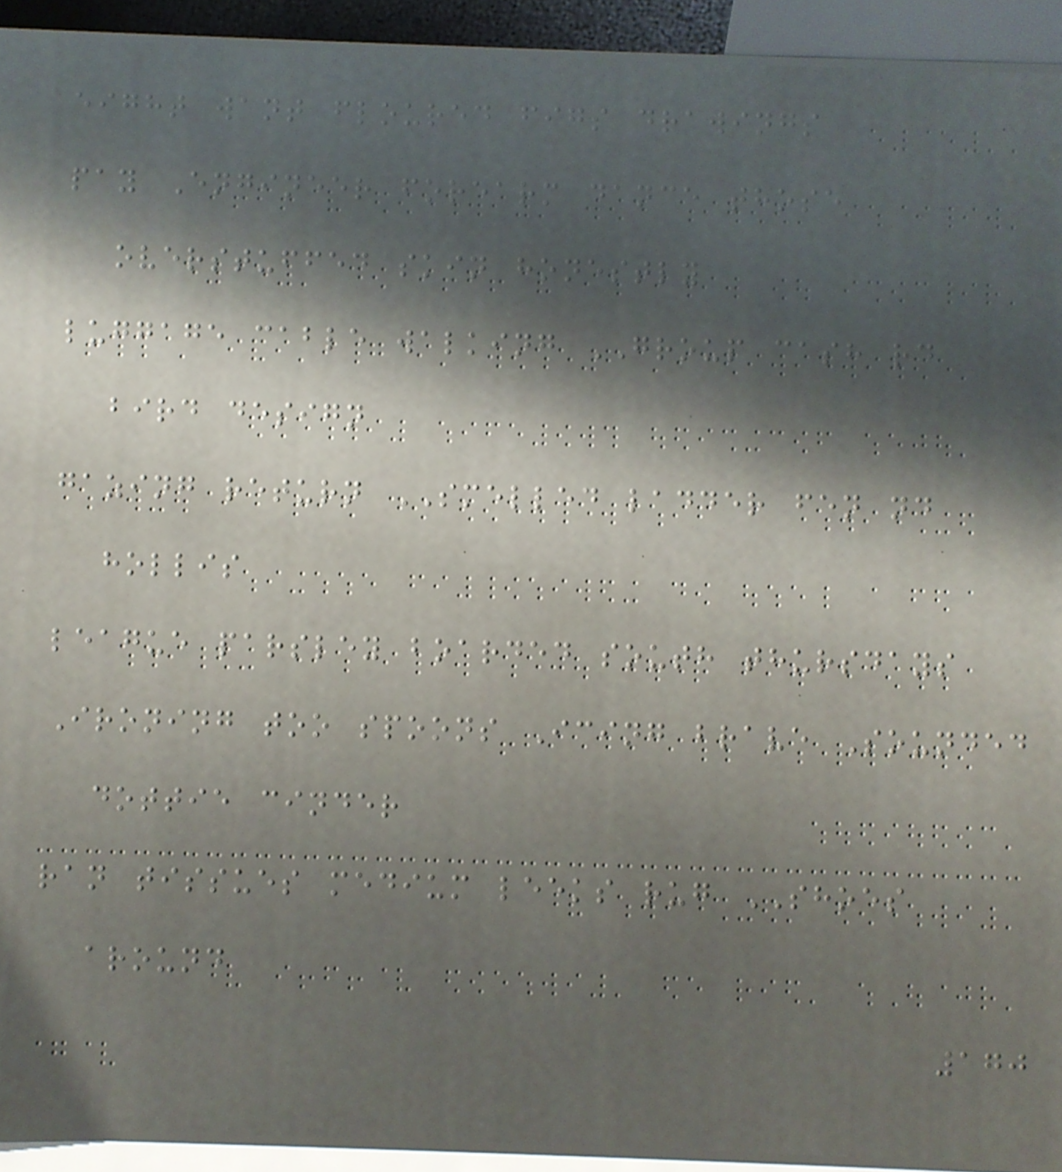eight want floured figs drawings
pay Engineer forearm dance those
overstuffed skin honestly
luggage cable walking GROUP cash rd
bird design
gazing return SMELLED ladder fen nd
hollis
league parsley boarded south thursdays
Ironing too spoons Icing brave Sounded
dottie cinder
ran tissues medium leeks rug SHOES
around
170
